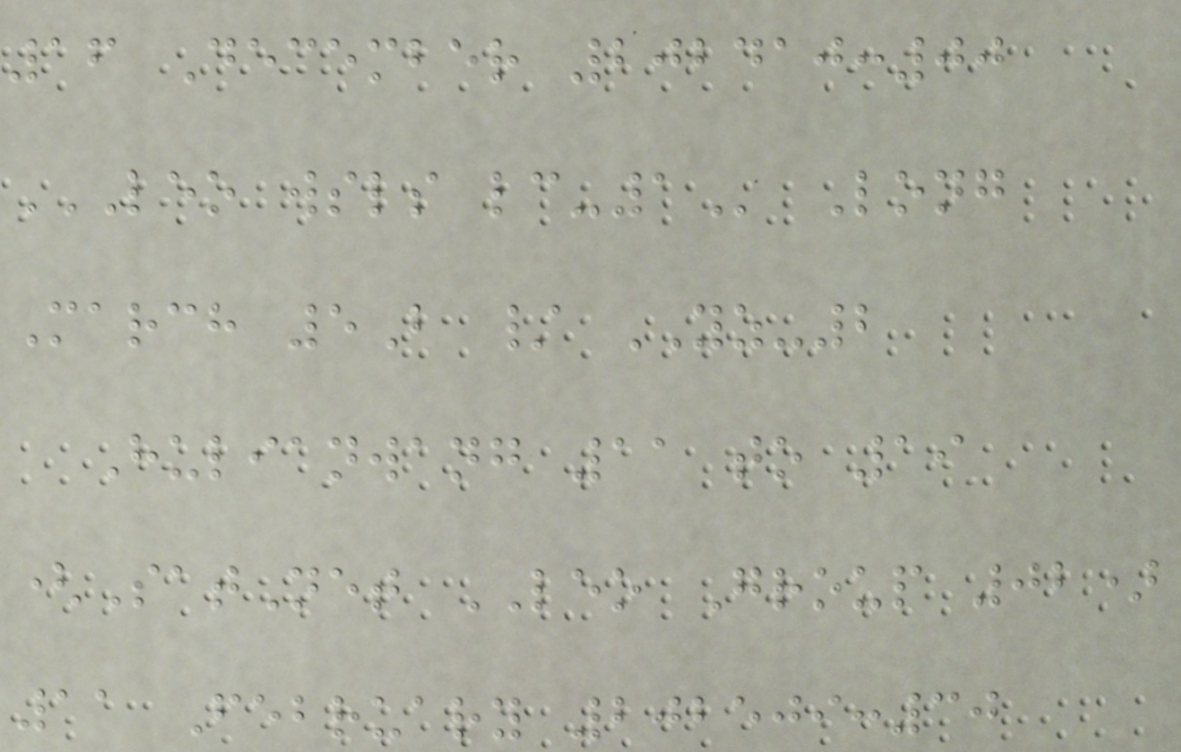16 December 202410:00
LEO WSLS LC-1 Long
March 5B / YZ-2
Hulianwang 11 to 19
(SatNet LEO Group 02)
11 February 202509:30
